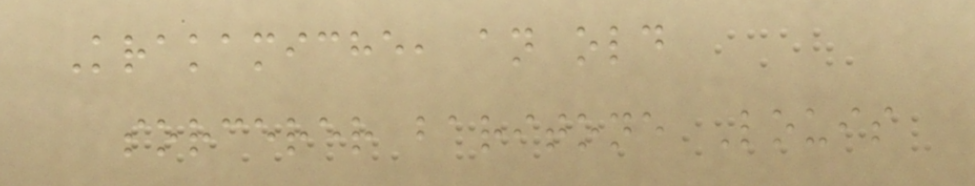Krakamiche, an old
sorcerer baritone Louis
